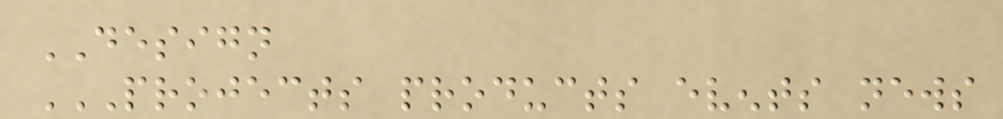DESIGN
PROJECTS PRODUCTS EVENTS NEWS
